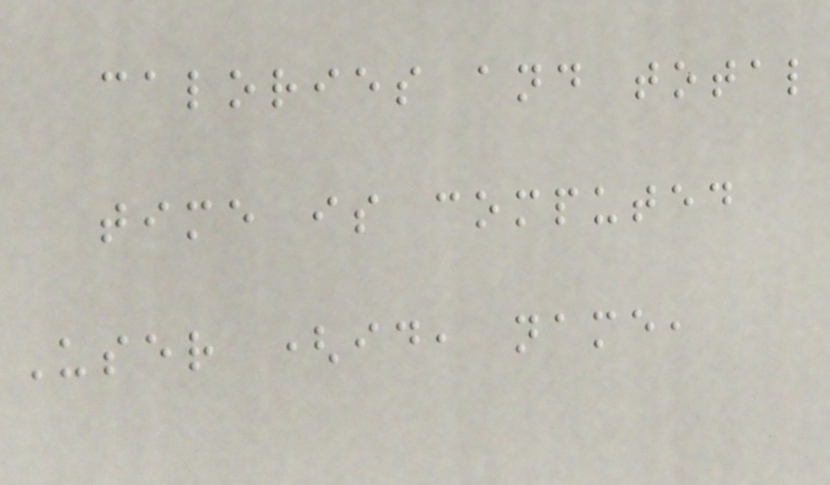calories and total
time is computed
User (id, name,
